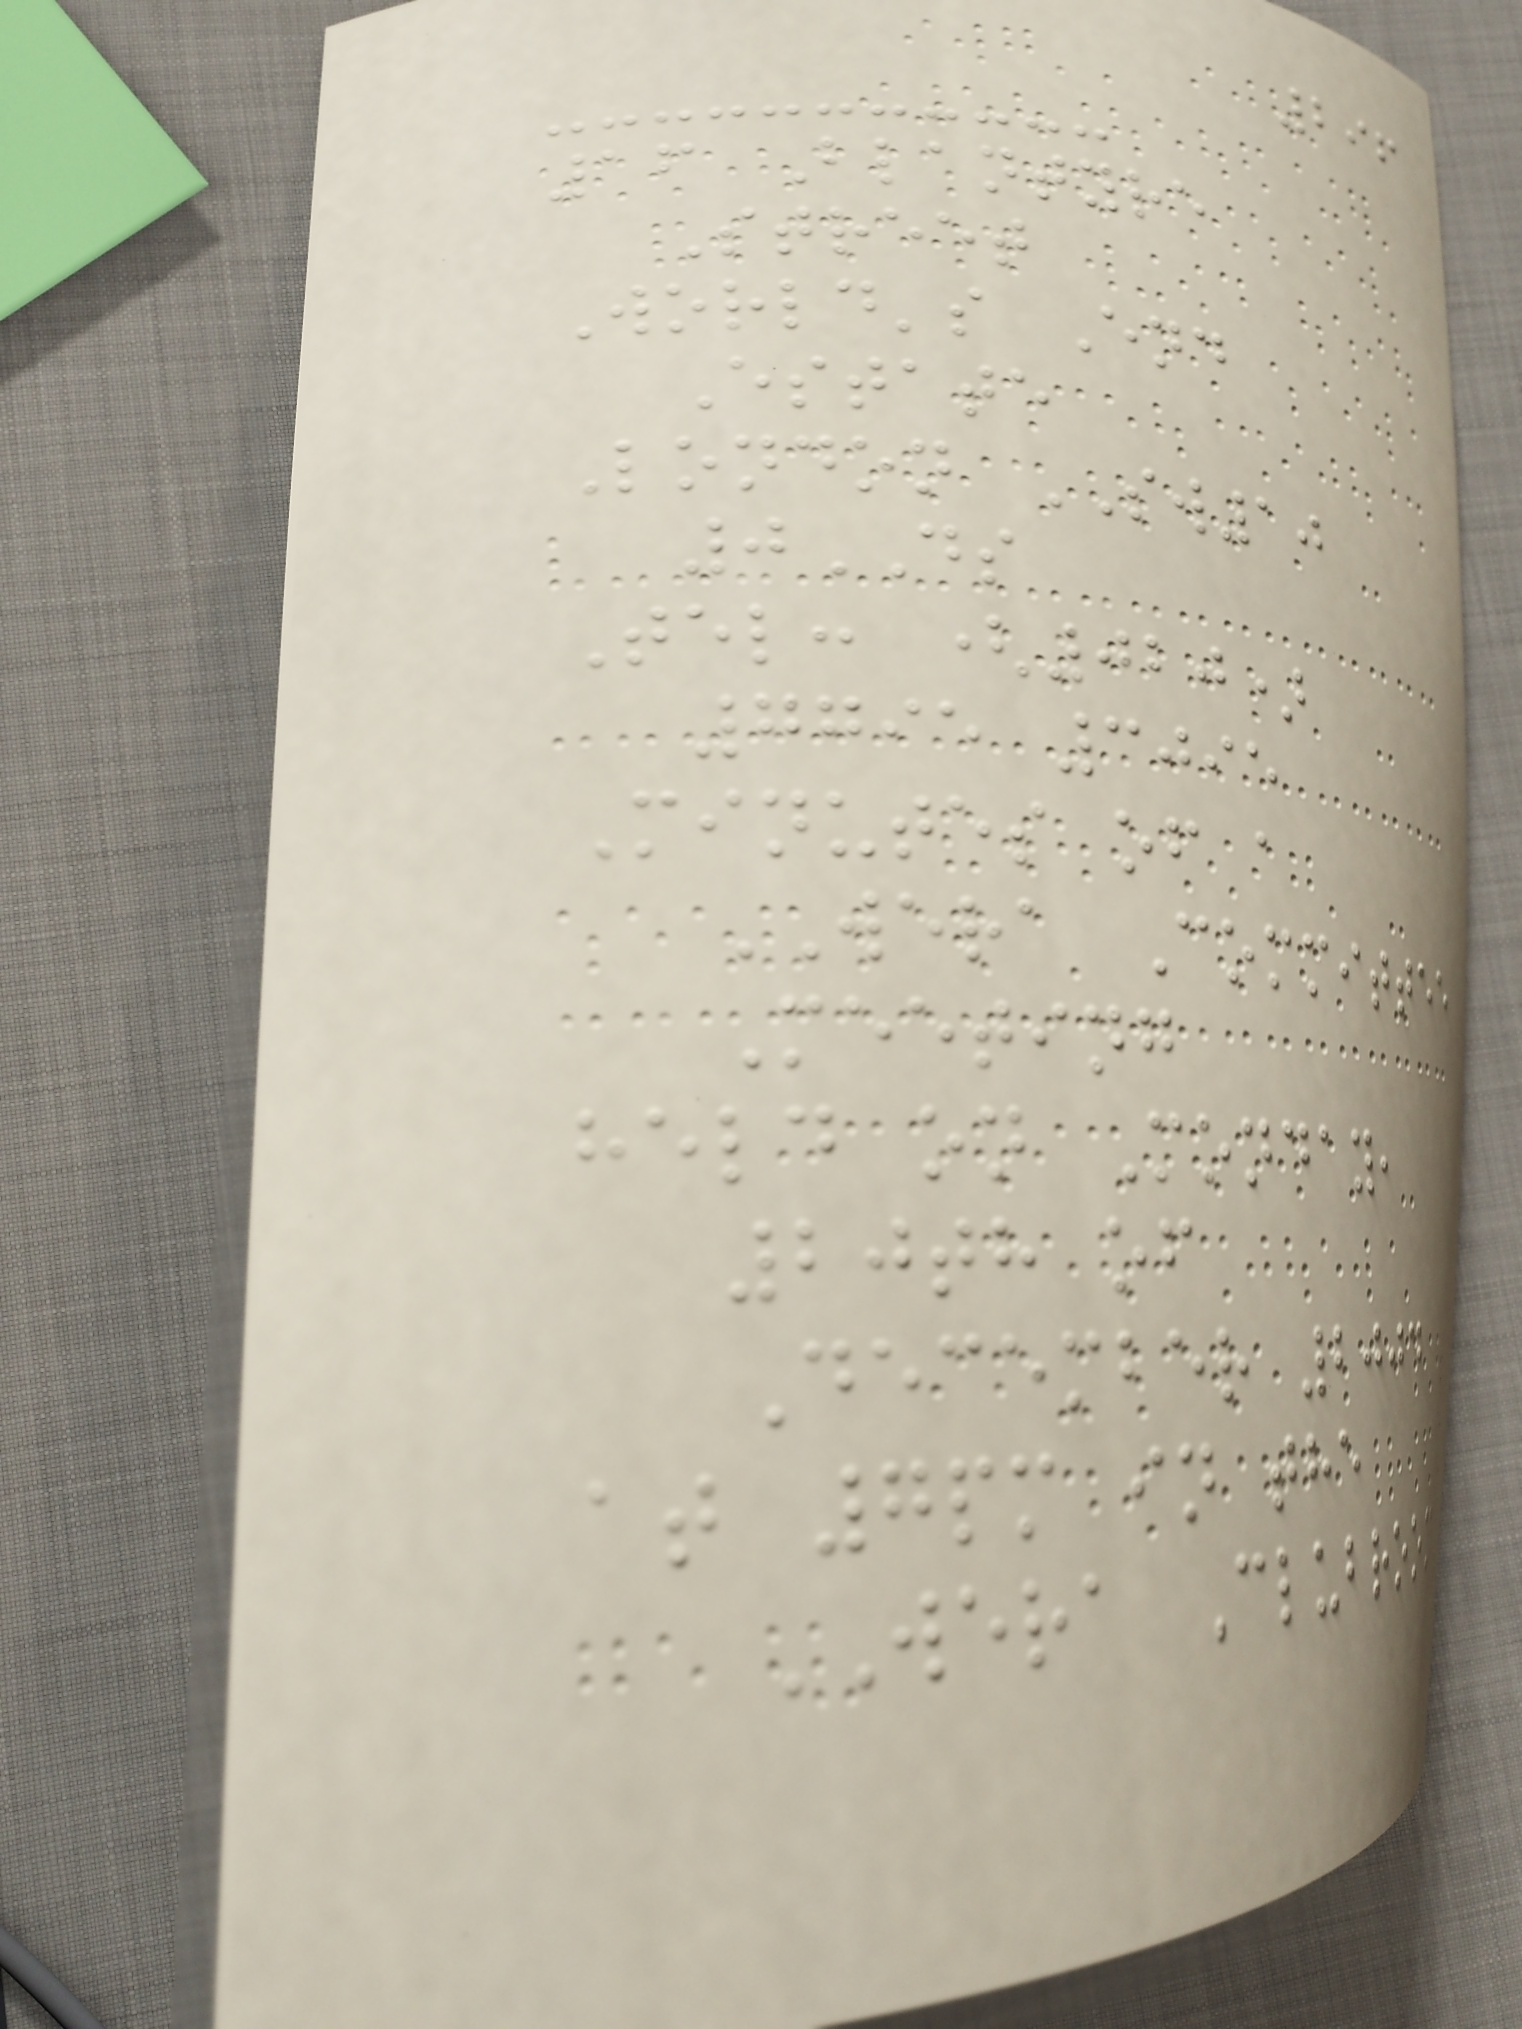296
16 Blantyre
Street
World's End
Estate
London SW10
0DS
Tel: (020)
7795 3095
Minutes of a
WERA Committee
Meeting
held on Monday,
20th of
December 2004
at 7pm in the
WERA Clubroom
